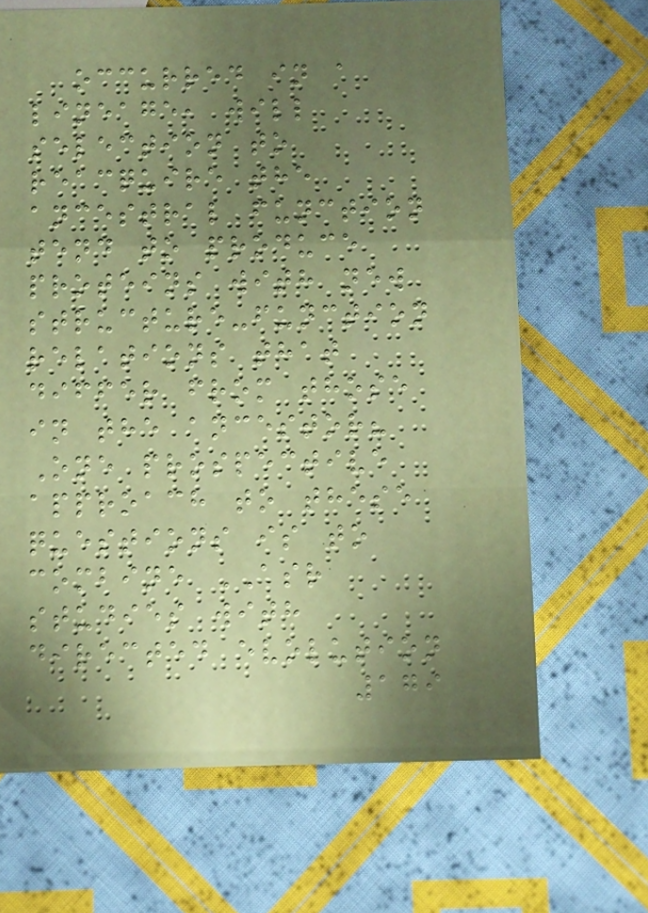occurred in a
lineage, will
selection to
reacquire the
ancestral function
tend to produce
proteins with new
structure-function
relations that
differ from those
in the ancestor?
One prospective
approach to these
questions is to
combine ASR
studies with
directed evolution
179
